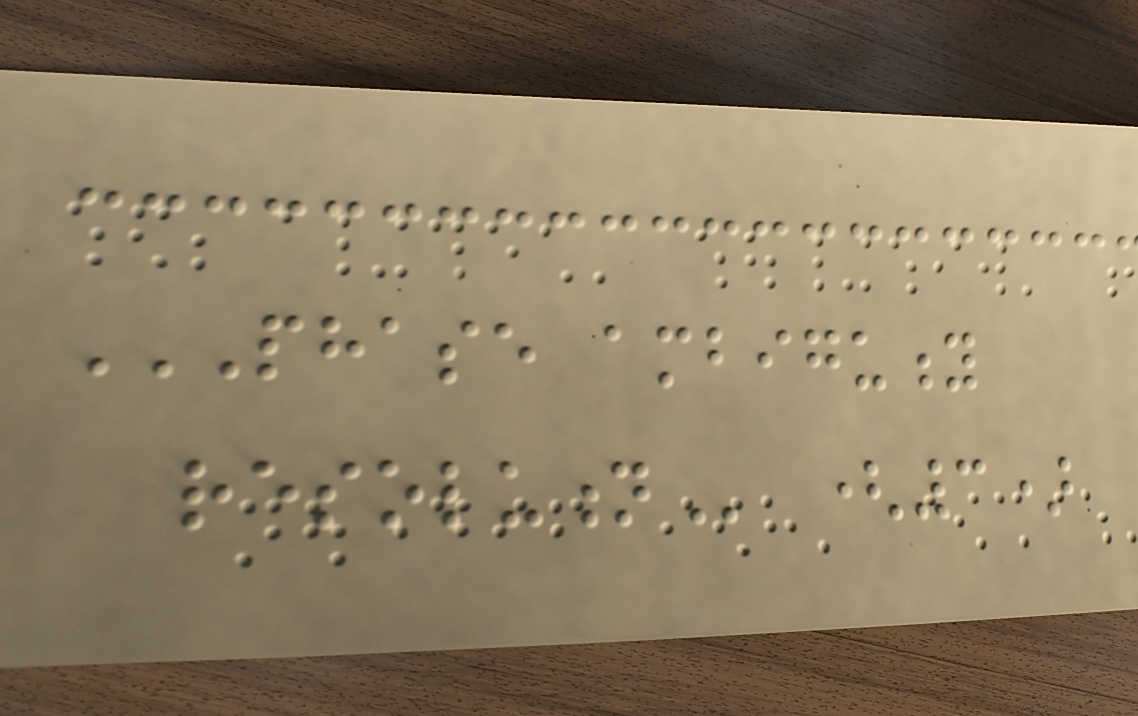PHASE AMBIGUITY
RESOLUTION (3)
